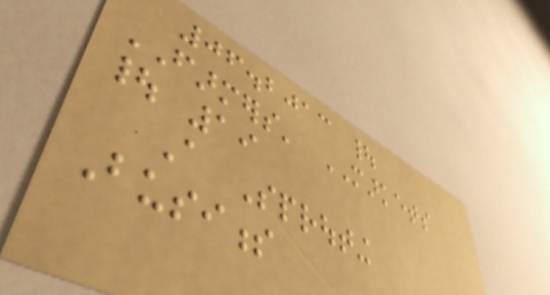06.2013 |
FARMERS' MARKETS
| 19
A Sprouting
Business
